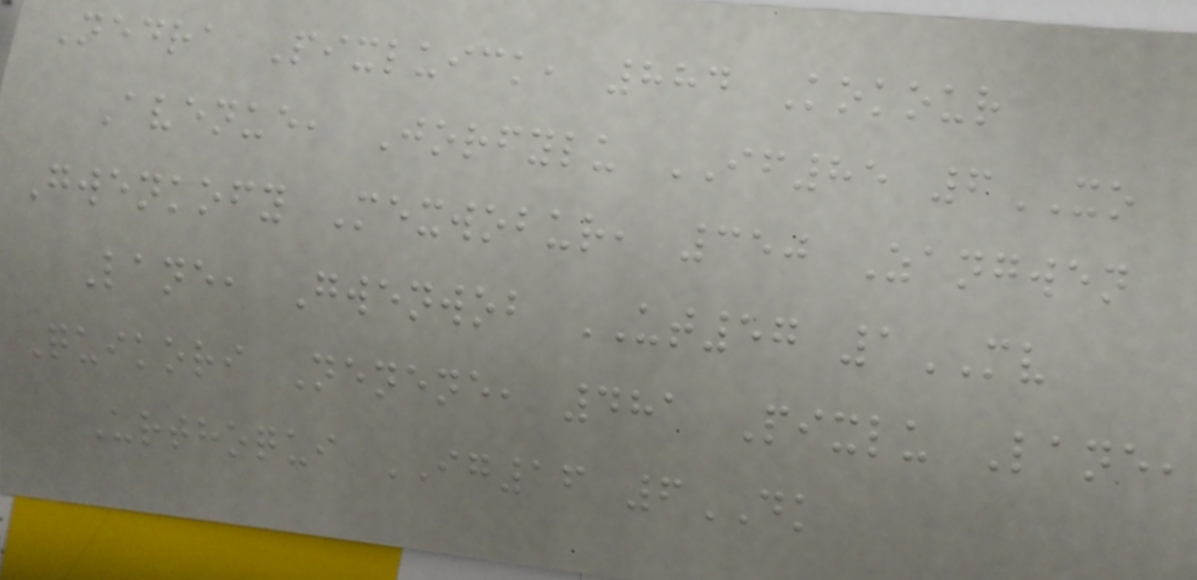Nedra Pixluick, 884 Kokour
Avenue, Jorfylu IF85 6XO
Gwenkofy Mexwobur, 350 Zangwen
Lane, Gwenwob UT57 1MV
Quikori Nenene, 481 Pixlu Lane,
Urthoqui IG16 6DK
